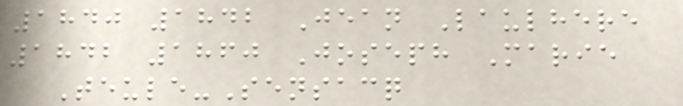1840 1842 Jean Laulhere
1842 1860 Joseph Marie
Teule-Sensacq
